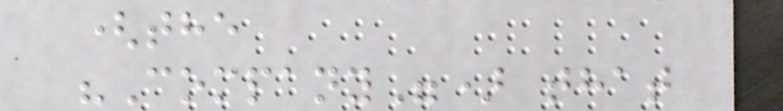(the
"Company") that
